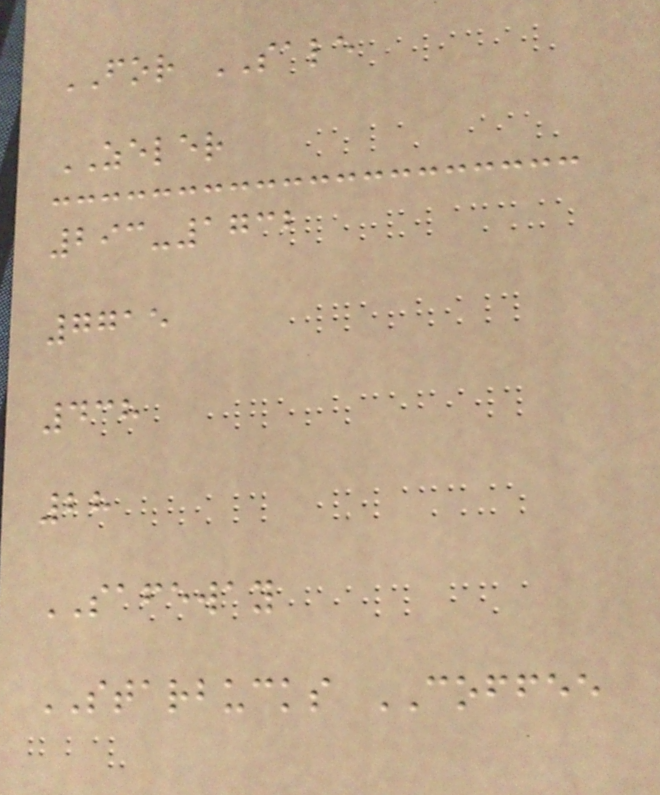FOR SALE
ZELER
293-1732
7715
438
28
SAFEWAY
STARBUCKS COFFEE
